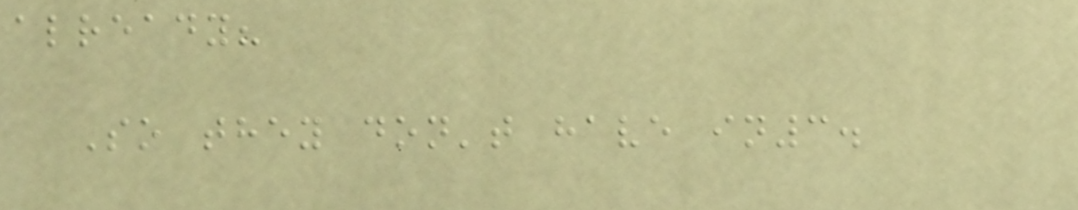already?
So they don't have in3.
